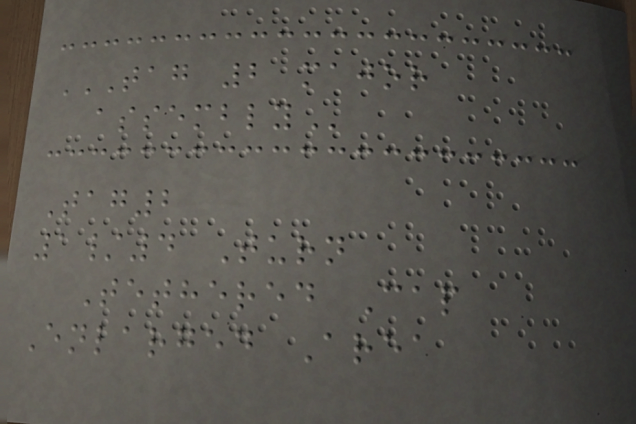TAG 2 MAJOR
ASSEMBLY
Tag2
1/4 Turn
Tethered Cap
Enlarged Area
